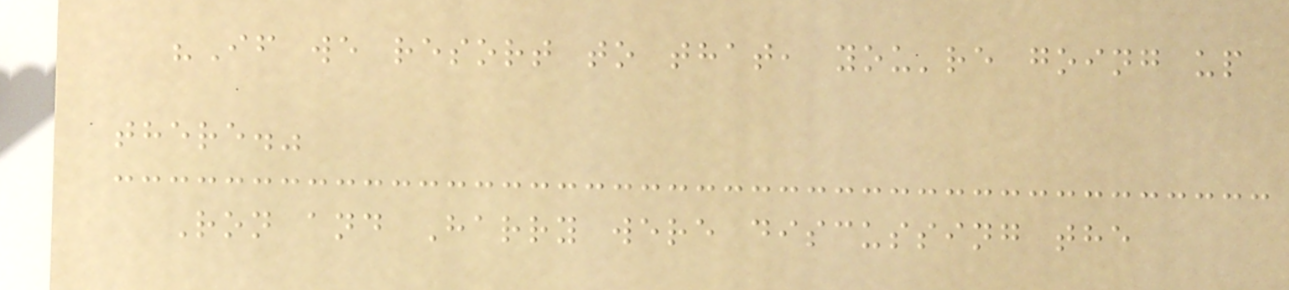"If we resort to that, you're going up
there."
Ron and Harry were discussing the
